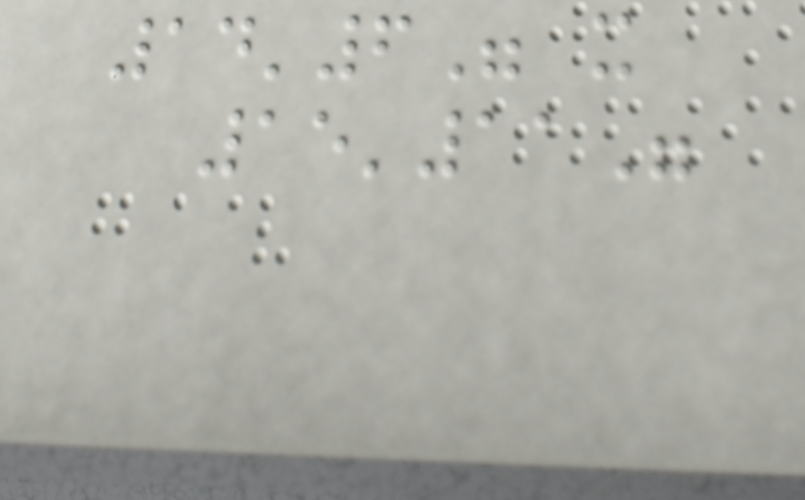14'6" x
15'11"
